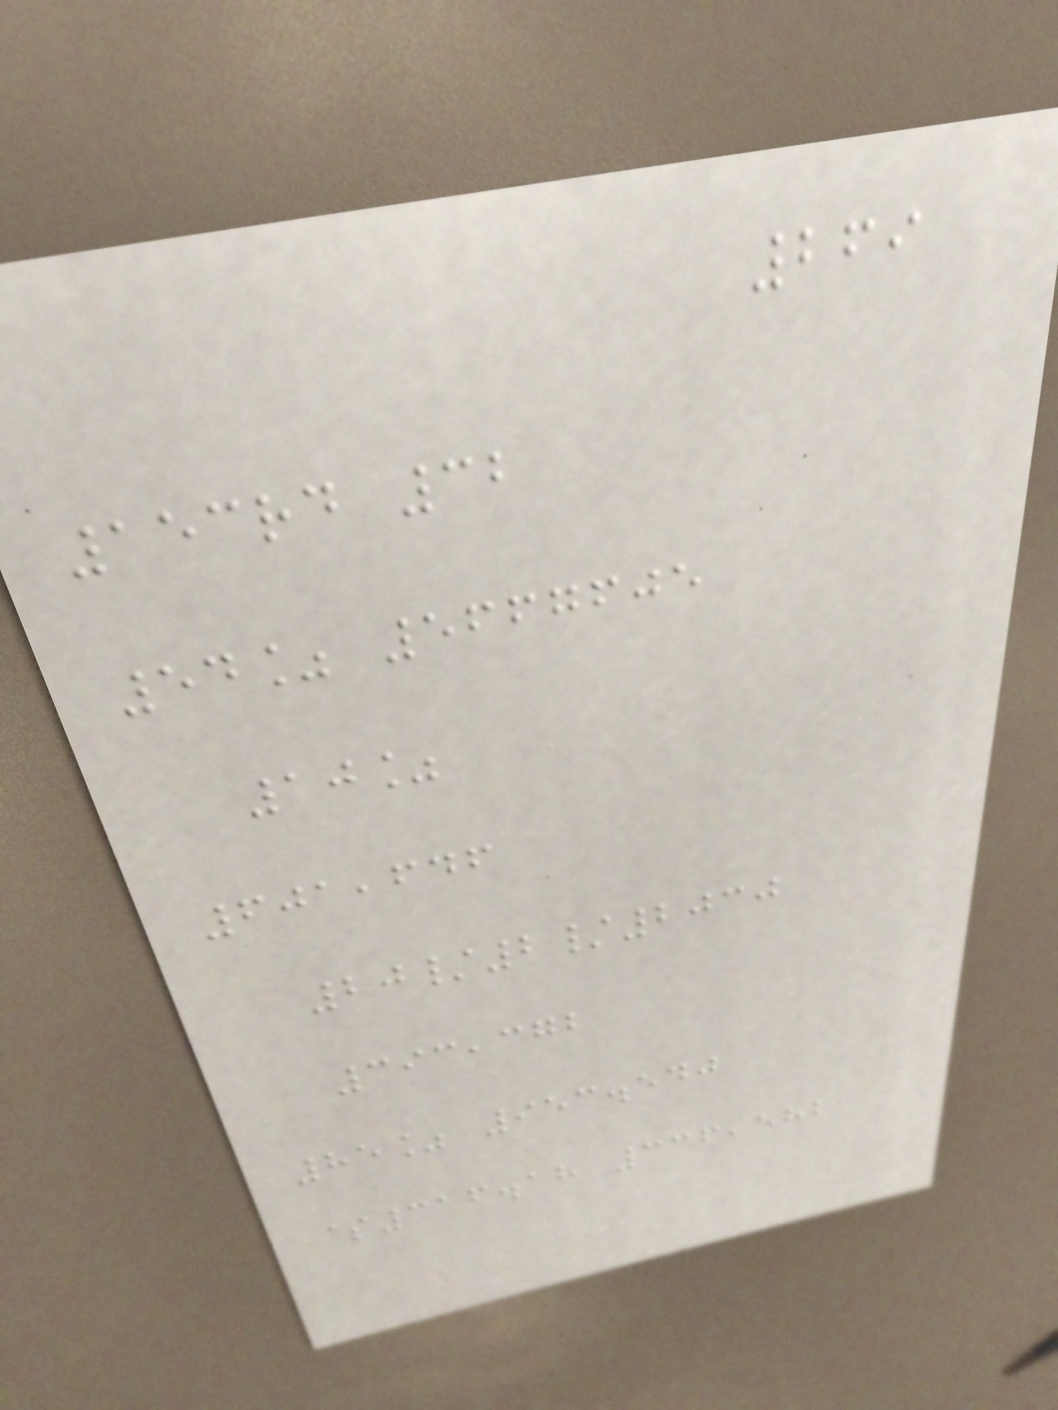269
153rd 32
54% 5667605
10%
601,646
20/2/2030
393,372
85% 953.540
$316.18 336,582
